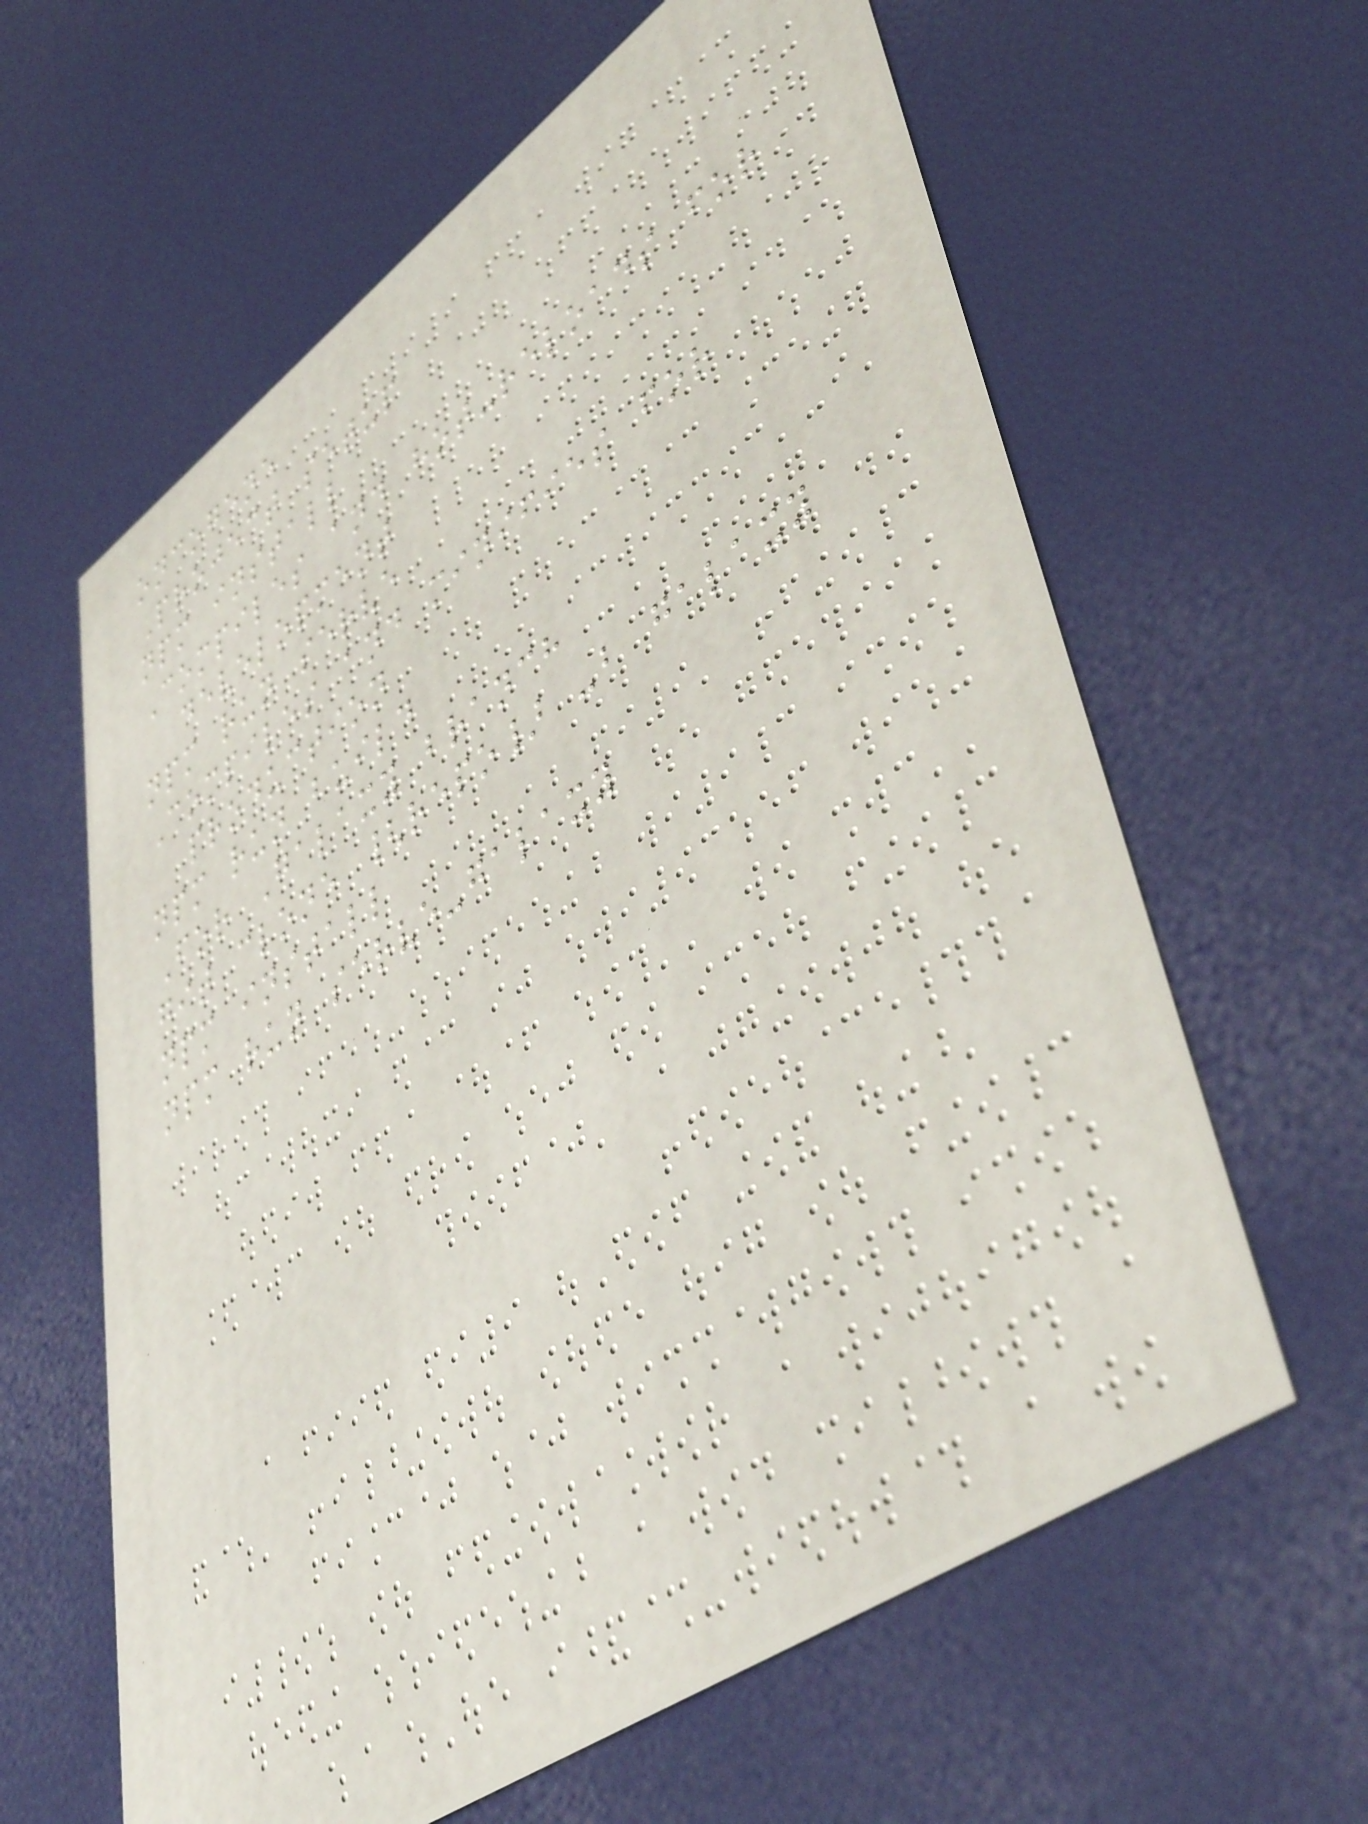oncogene
Project setup
npm install
Compiles and hot-reloads for
development
npm run serve
Compiles and minifies for
production
npm run build
For Galaxy branch
git clone {repo} -b galaxy
npm install
npm run serve-galaxy
